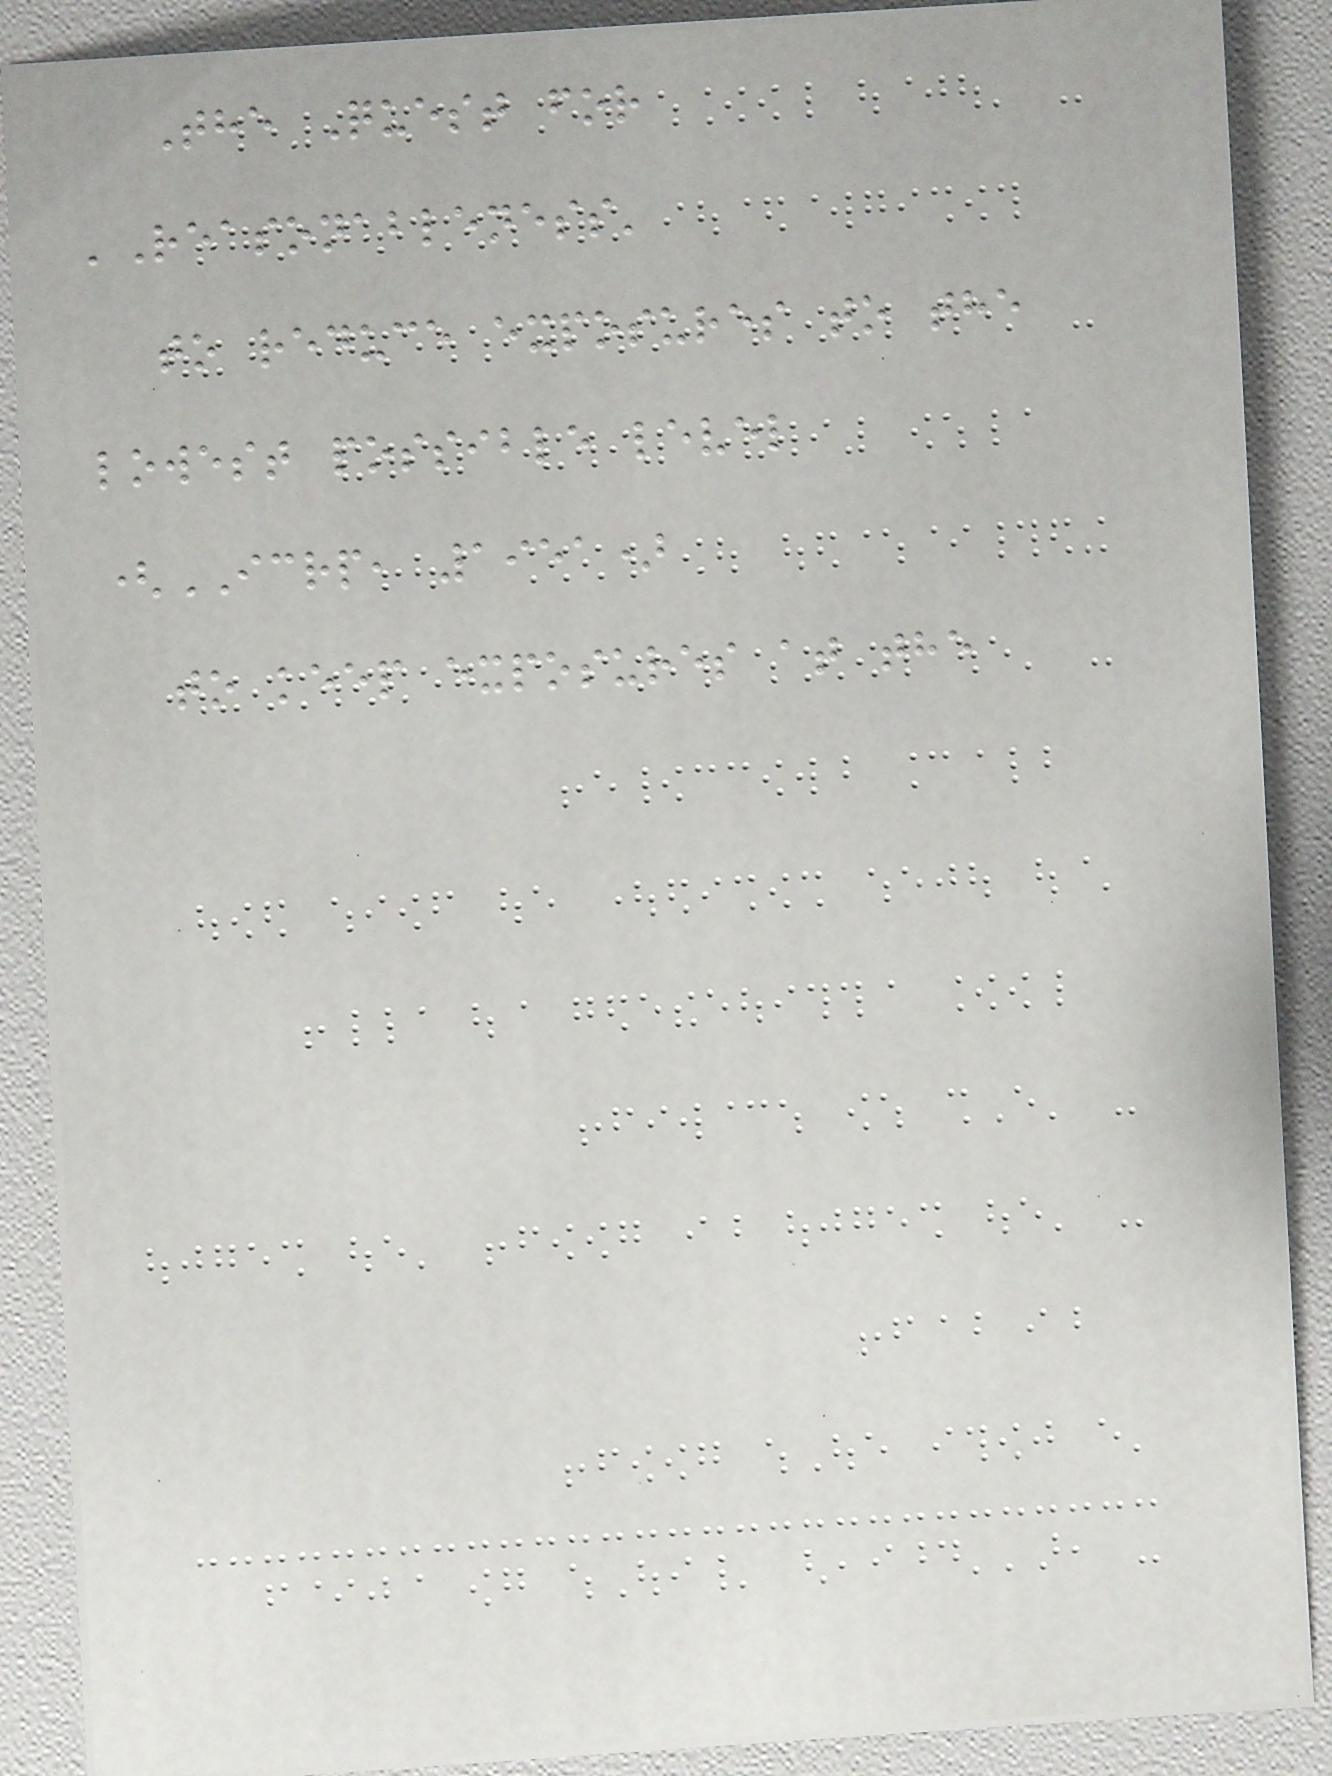The Quest for
'Reasonableness'
to reduce exposures to the
lowest possible level
(ICRP, 1951)
to keep exposures at the
